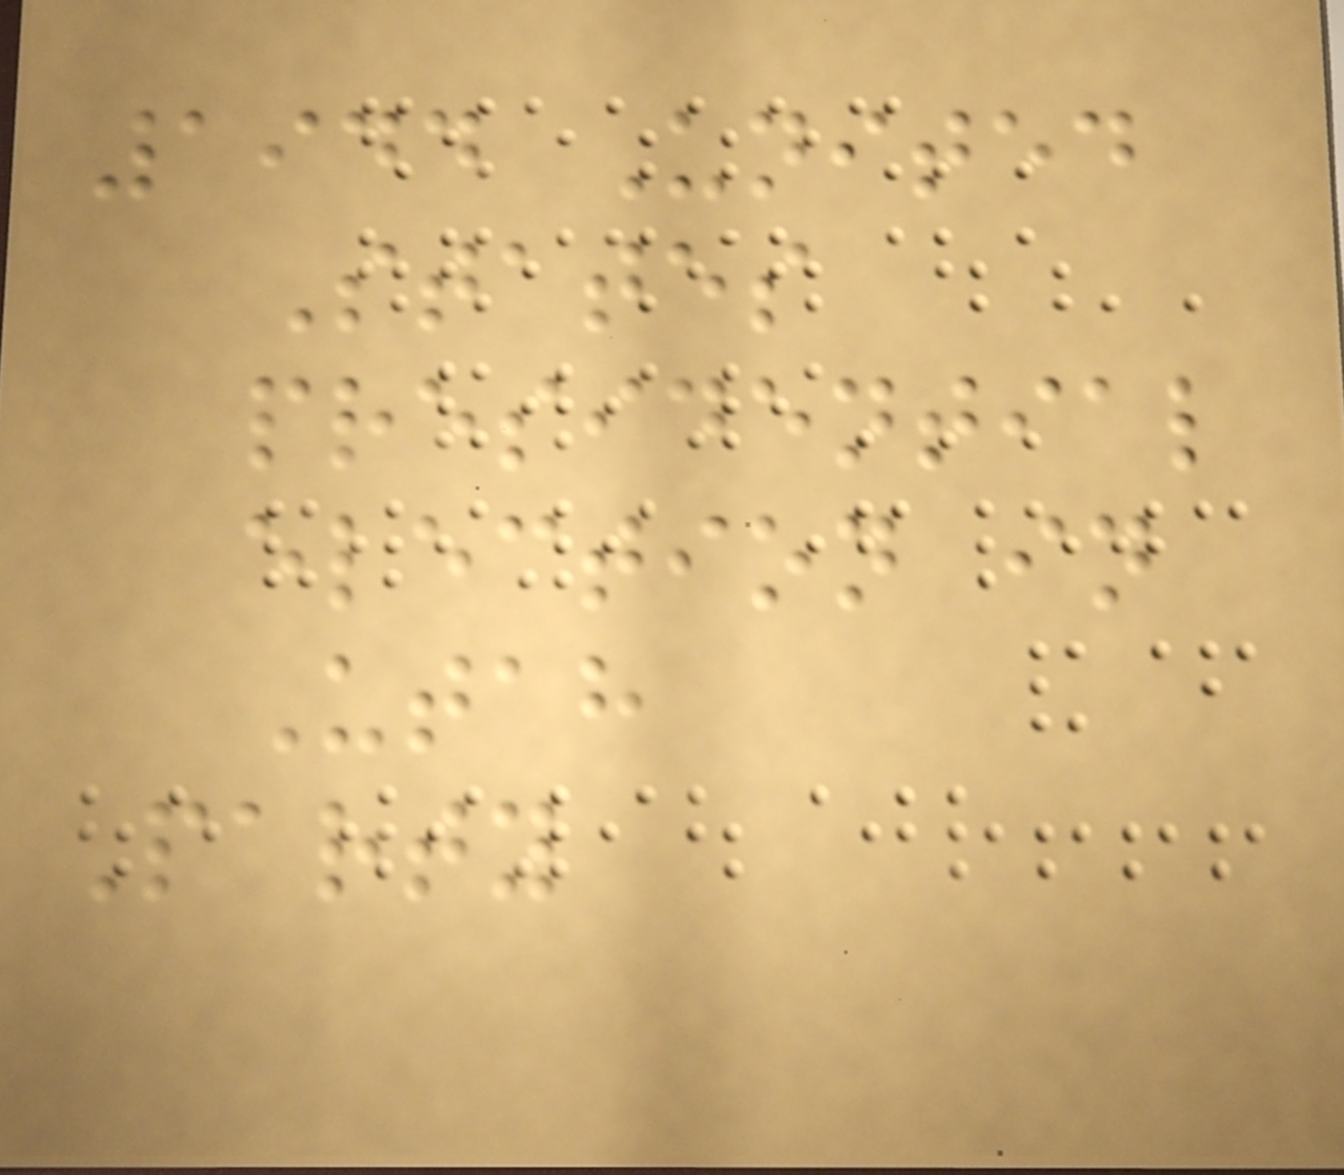1944 United
States
presidential
election in
Utah
Party
